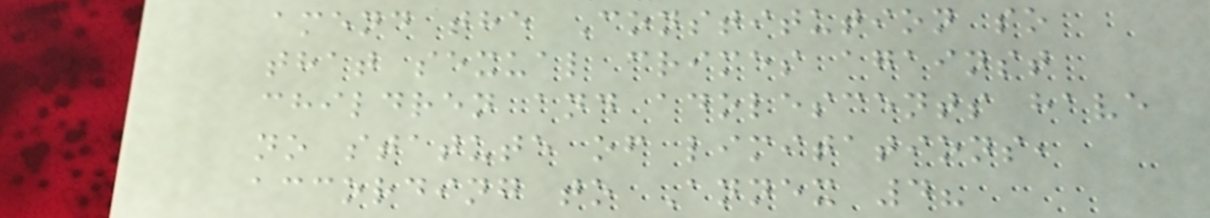amend the Constitution so
that sexual crimes against
children and adolescents have
no statute of limitations,
according to Annex 4?
